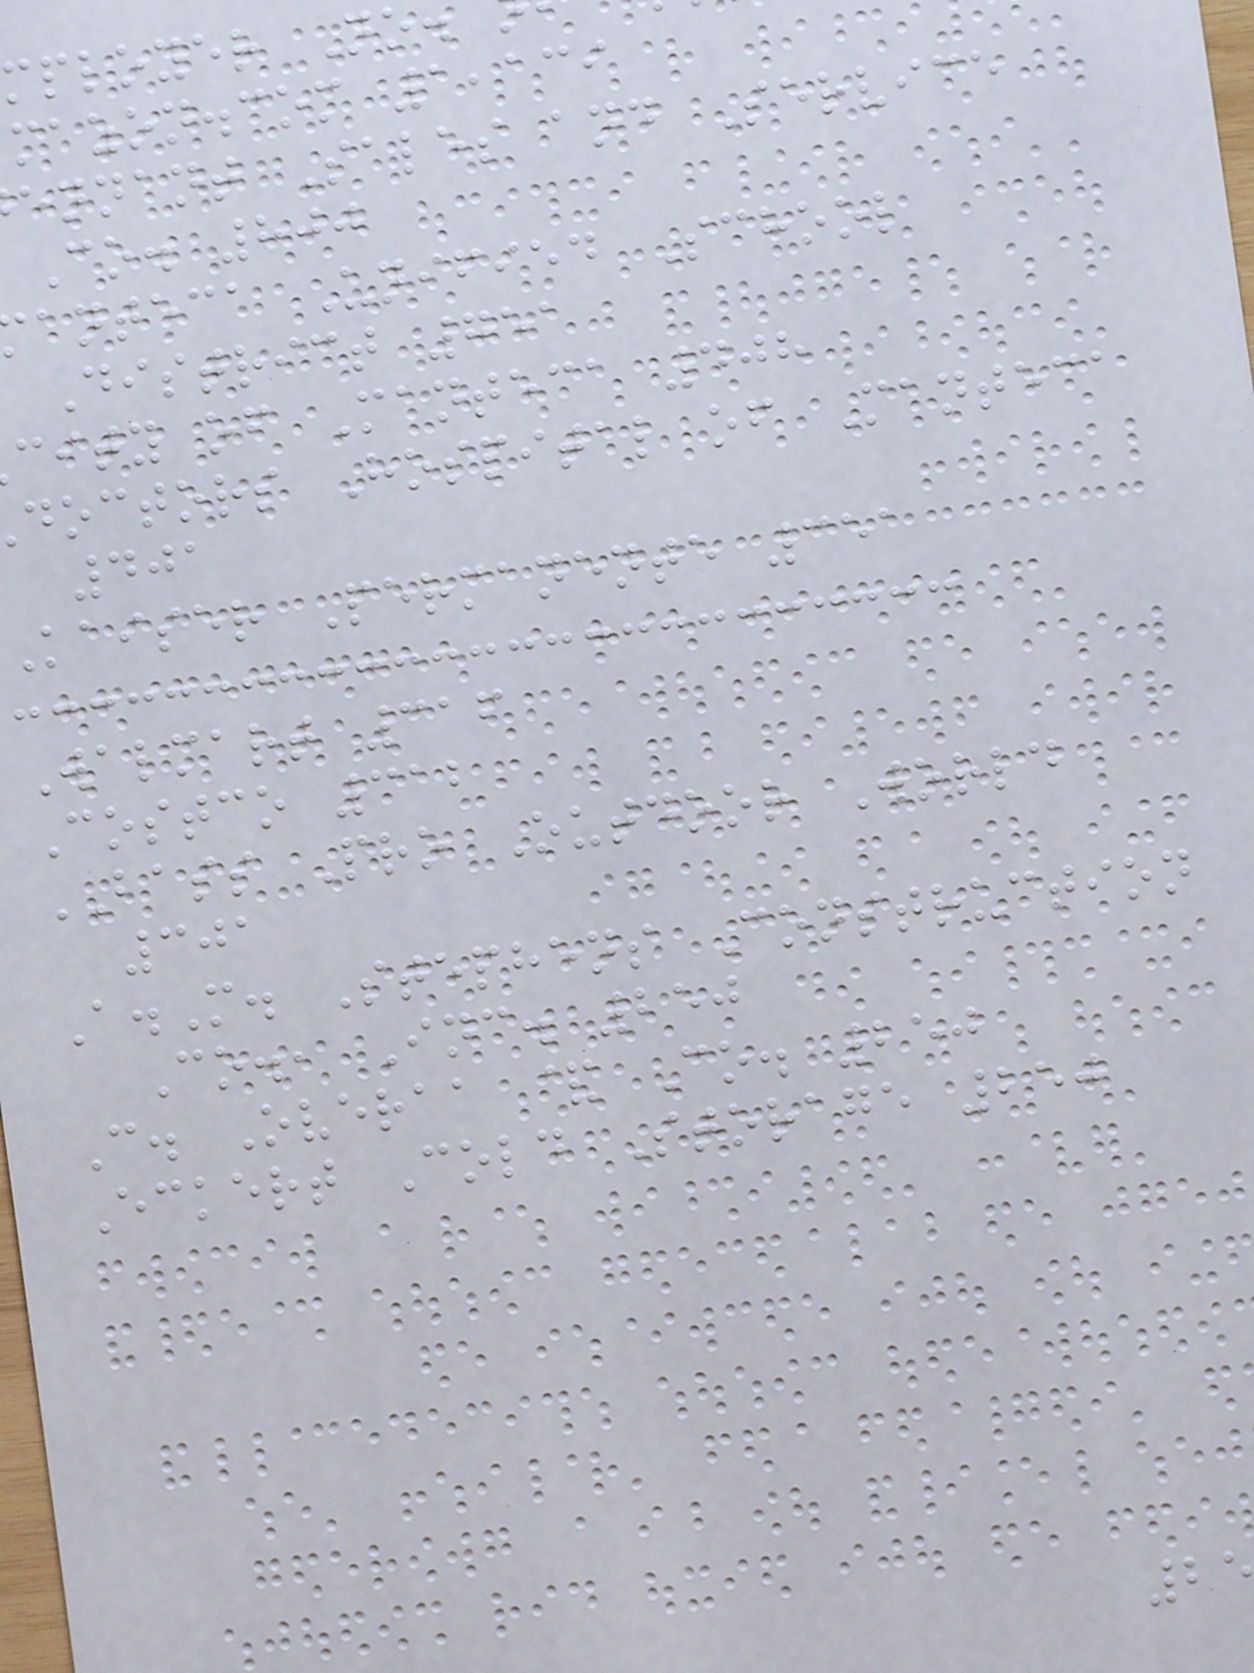mployer No
mazon.com 1,139
ennant Sales and Service
Co. 800
anteca Unified School
District 751
city of Manteca 408
doctors Hospital of Manteca
401
Kaiser Permanente 351
Walmart 316
Costco 312
BASS Pro Outdoor World
301
A.M. Stephens Construction
Co., Inc. 250
C. Overaa & Co. 250
Eckert Cold Storage 250
